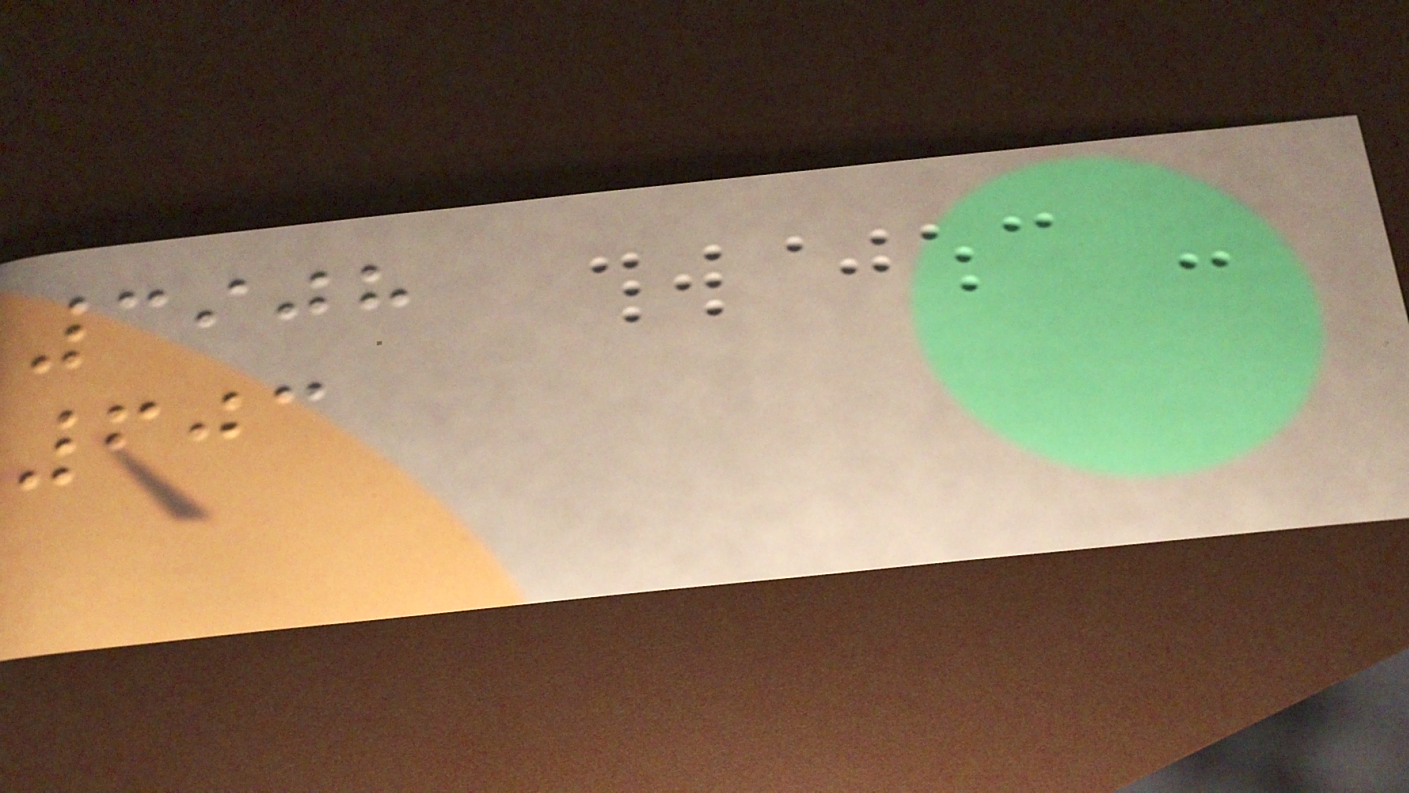3908
603
